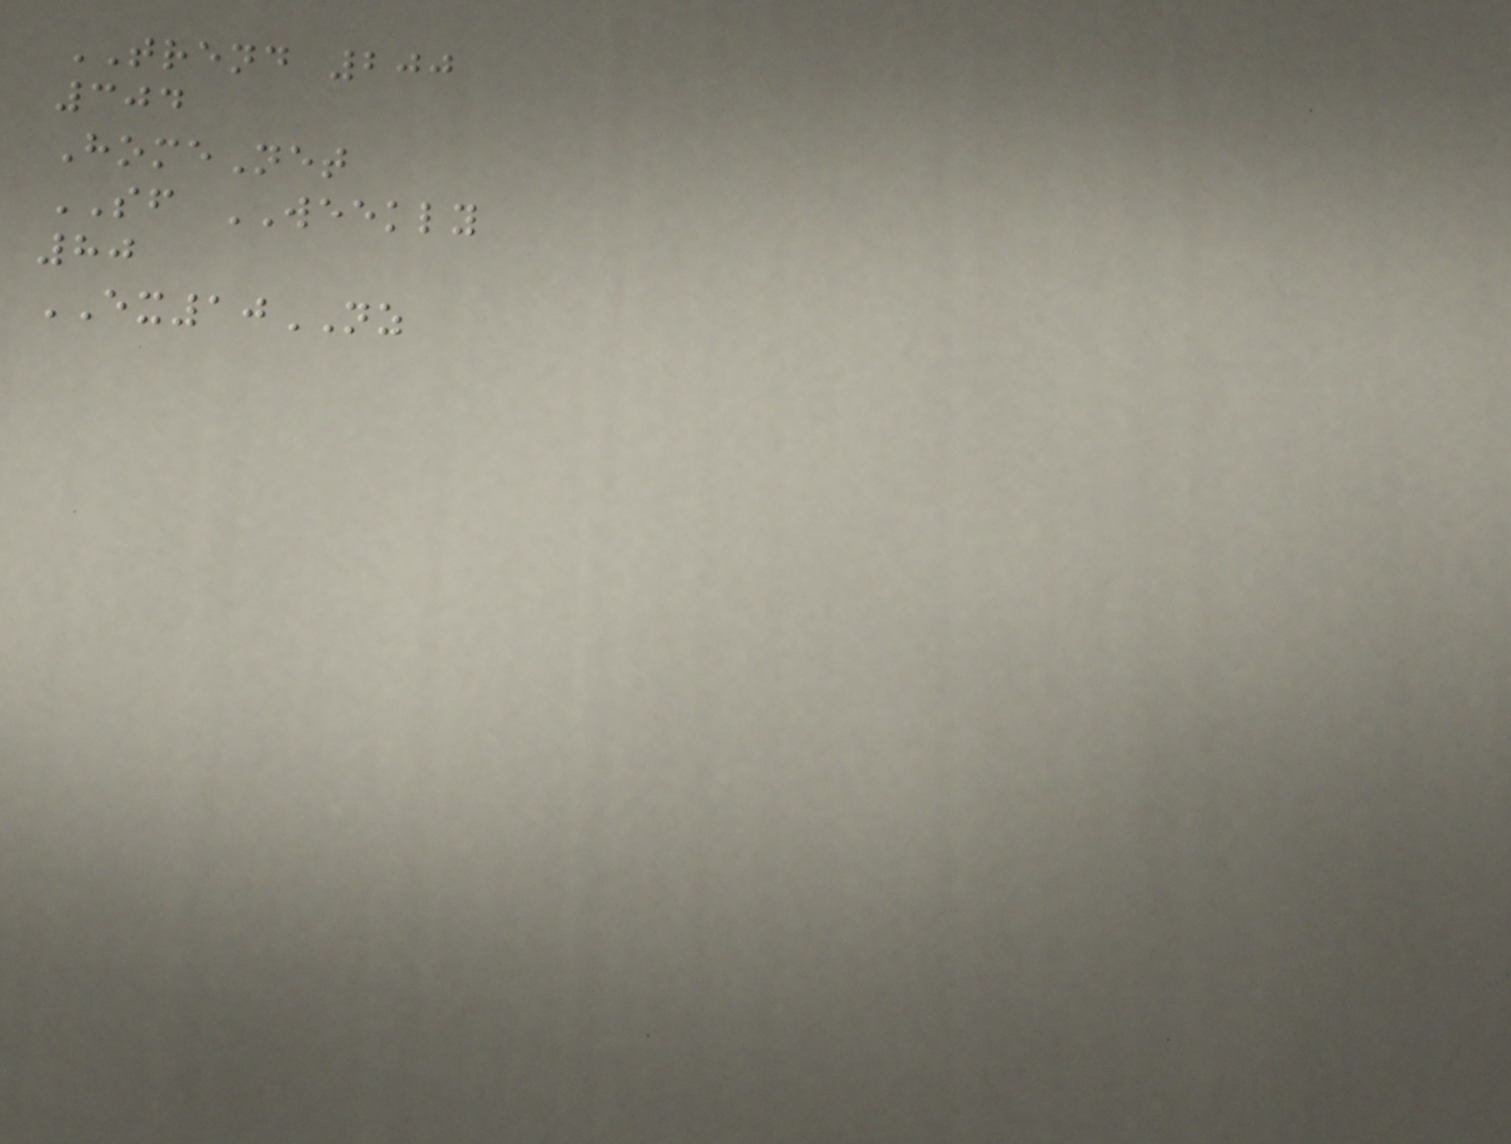TREND 200
304
HomeNet
SF WEEKLY
80
EX10NZ
